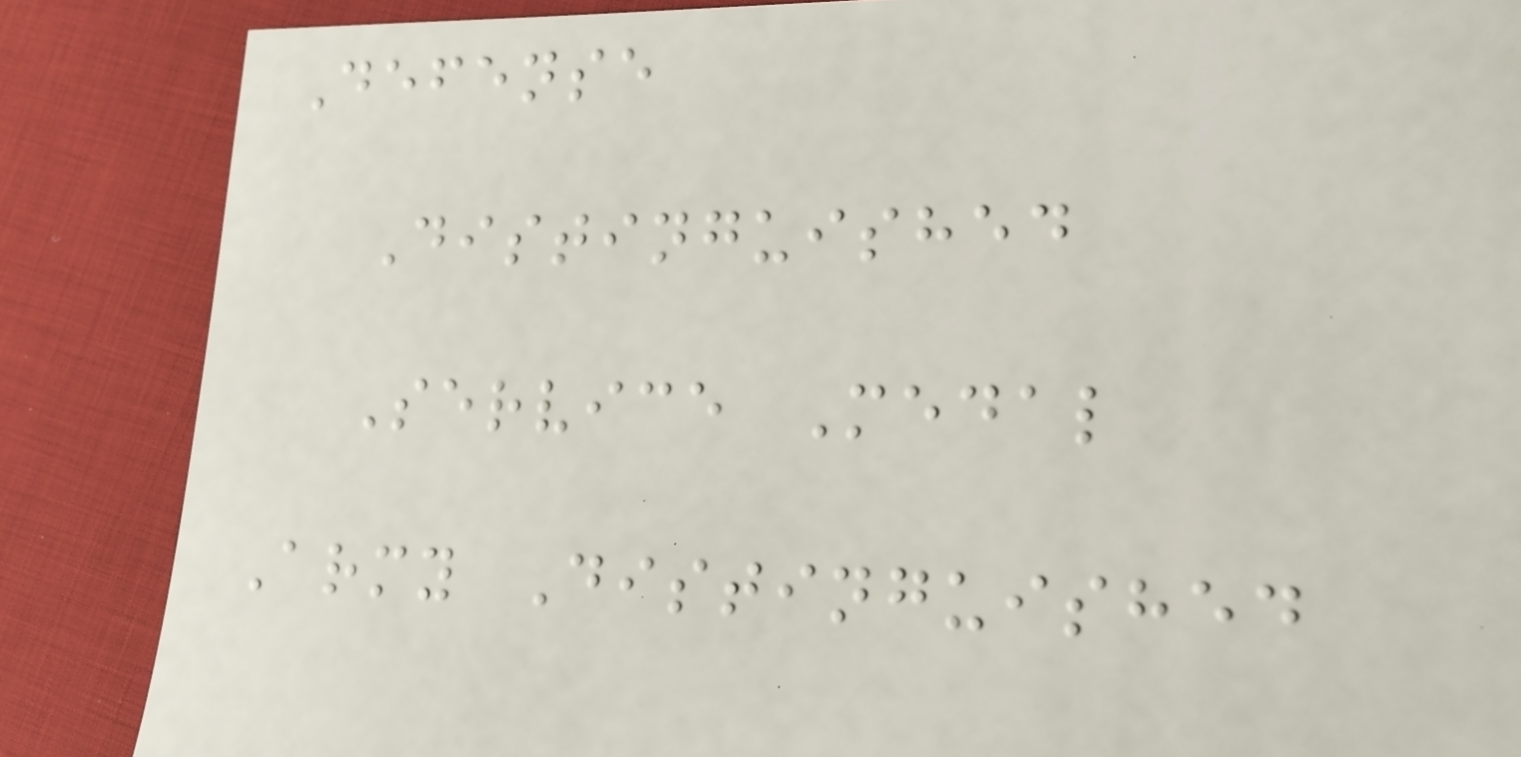Defense
Distinguished
Service Medal
Army Distinguished
